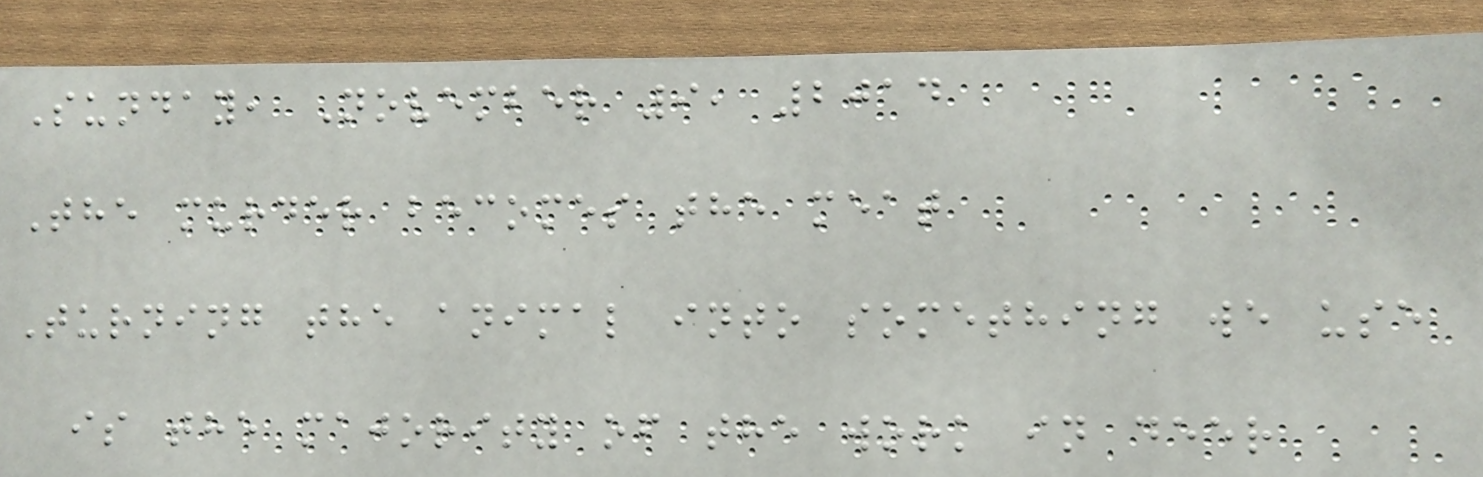Sunday, November 9, 2014
The murder becomes the meat
Turning the animal into something we use
is the majority of the work in deer
